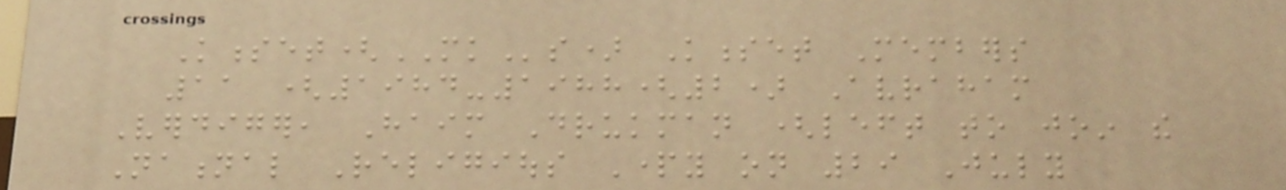Knesset(MKs) Knesset Members
11 (1984-1988(2) Avraham
Verdiger, Haim Drukman (left to join the
National Religious Party on 29 July
